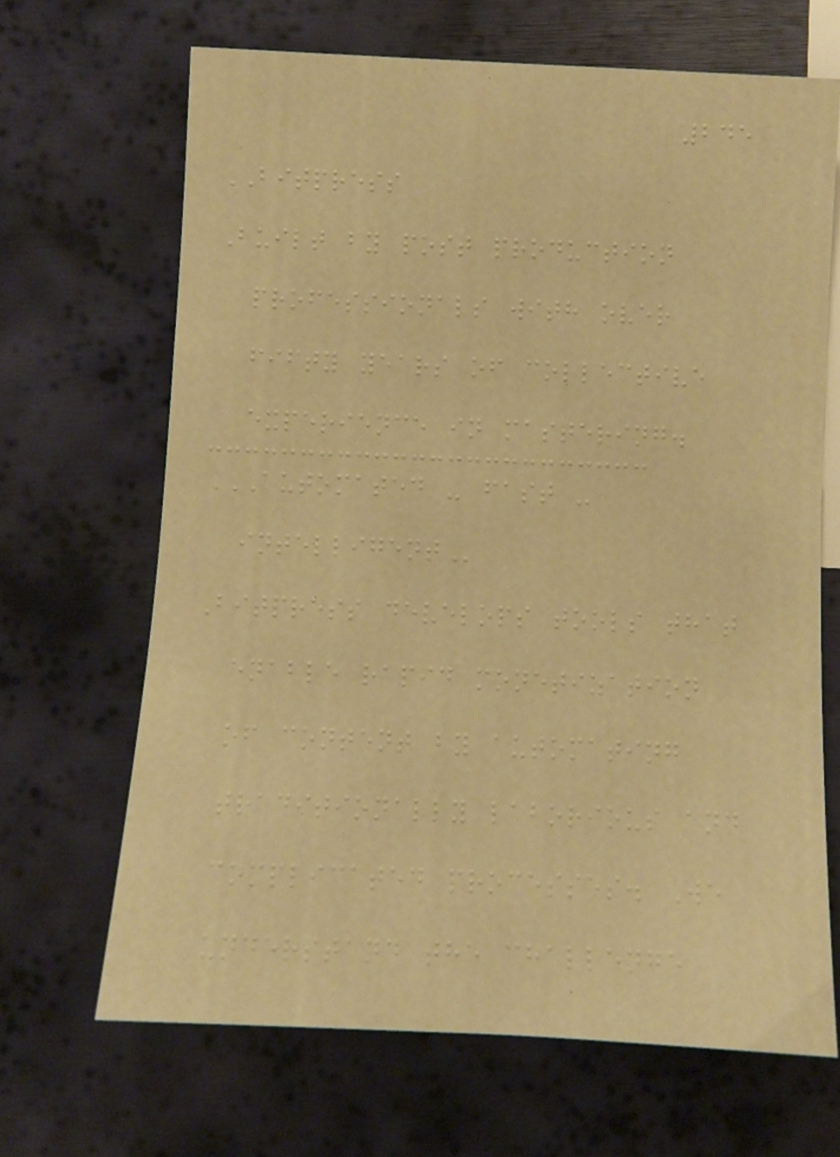245
BITPRESS
Built by post production
professionals with over
fifty years of collective
experience in mastering.
AUTOMATED - FAST -
INTELLIGENT
Bitpress develops tools that
enable rapid monetization
of content by automating
traditionally laborious and
complicated processes. We
understand the challenge
